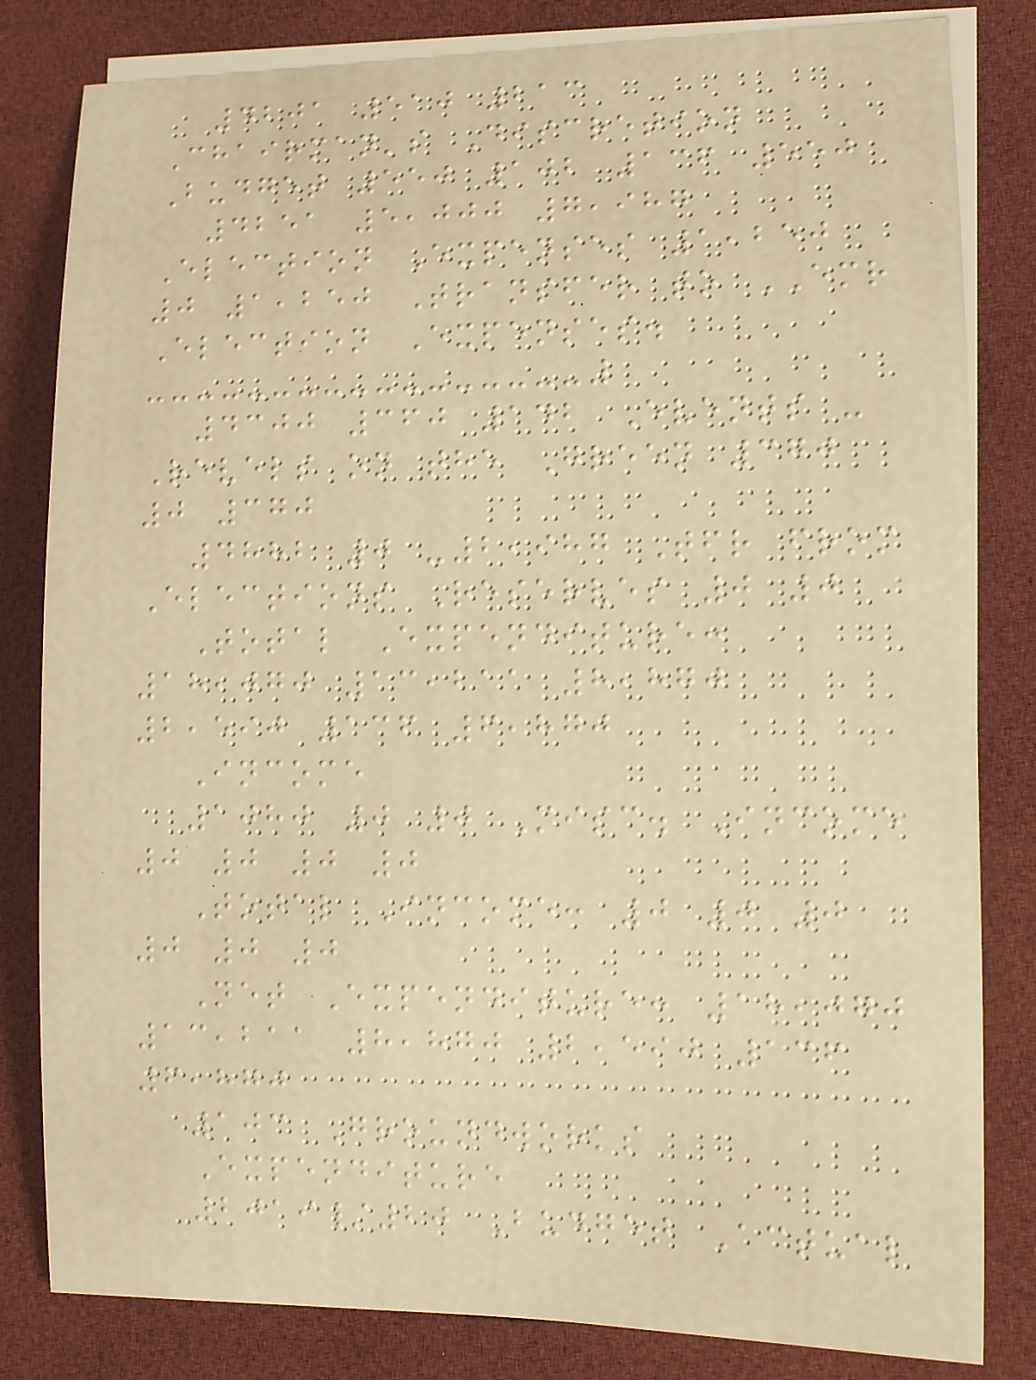4201 510 213
Chairman's Discretion
Budget 550 102 136 550
4251 5,000 7,987
Election Expenses 1,250
0 1,250 Transfer to EMR
Election Expenses.
4300 360 142 Events -
Revels on the Green 370
0 370
4882 0 -2,987 Tfr from
Elections Reserves 0 0
Total Expenditure:
18,070 13,211 8,870
2,590 136 6,870
Income
1080 0 0 Misc. Income
0 0 0 0
Total Income: 0 0 0
0 0 0
Net Expenditure: 18,070
13,211 8,870 2,590 136
6,870
103 Groundworks
Expenditure
2019/20 Budget Actual
